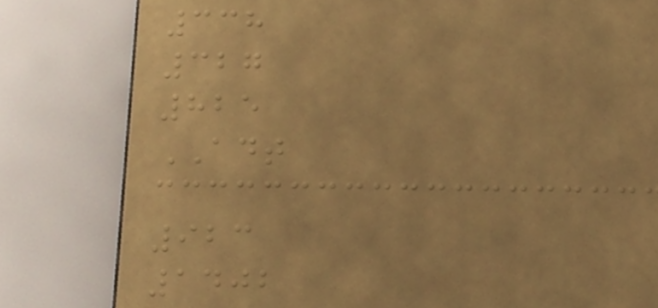338
327
825
ADT
923
1402
